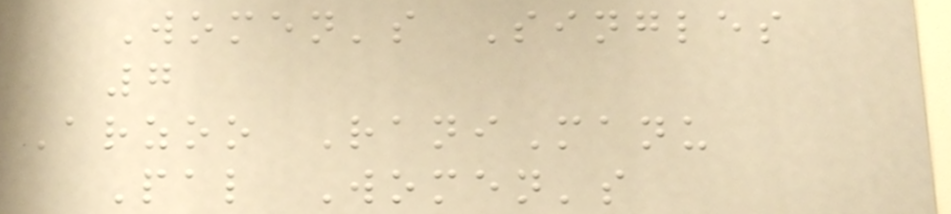Women's Singles
7
Arzoo RaniManu
Pal Women's
